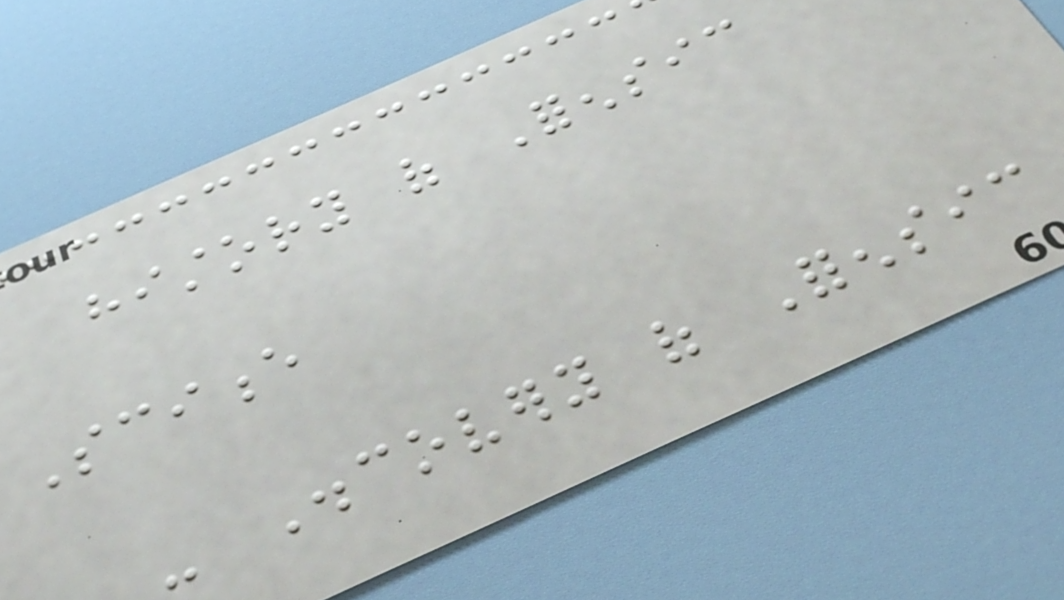history of Forensic
Science
- Discovery of Forensic
